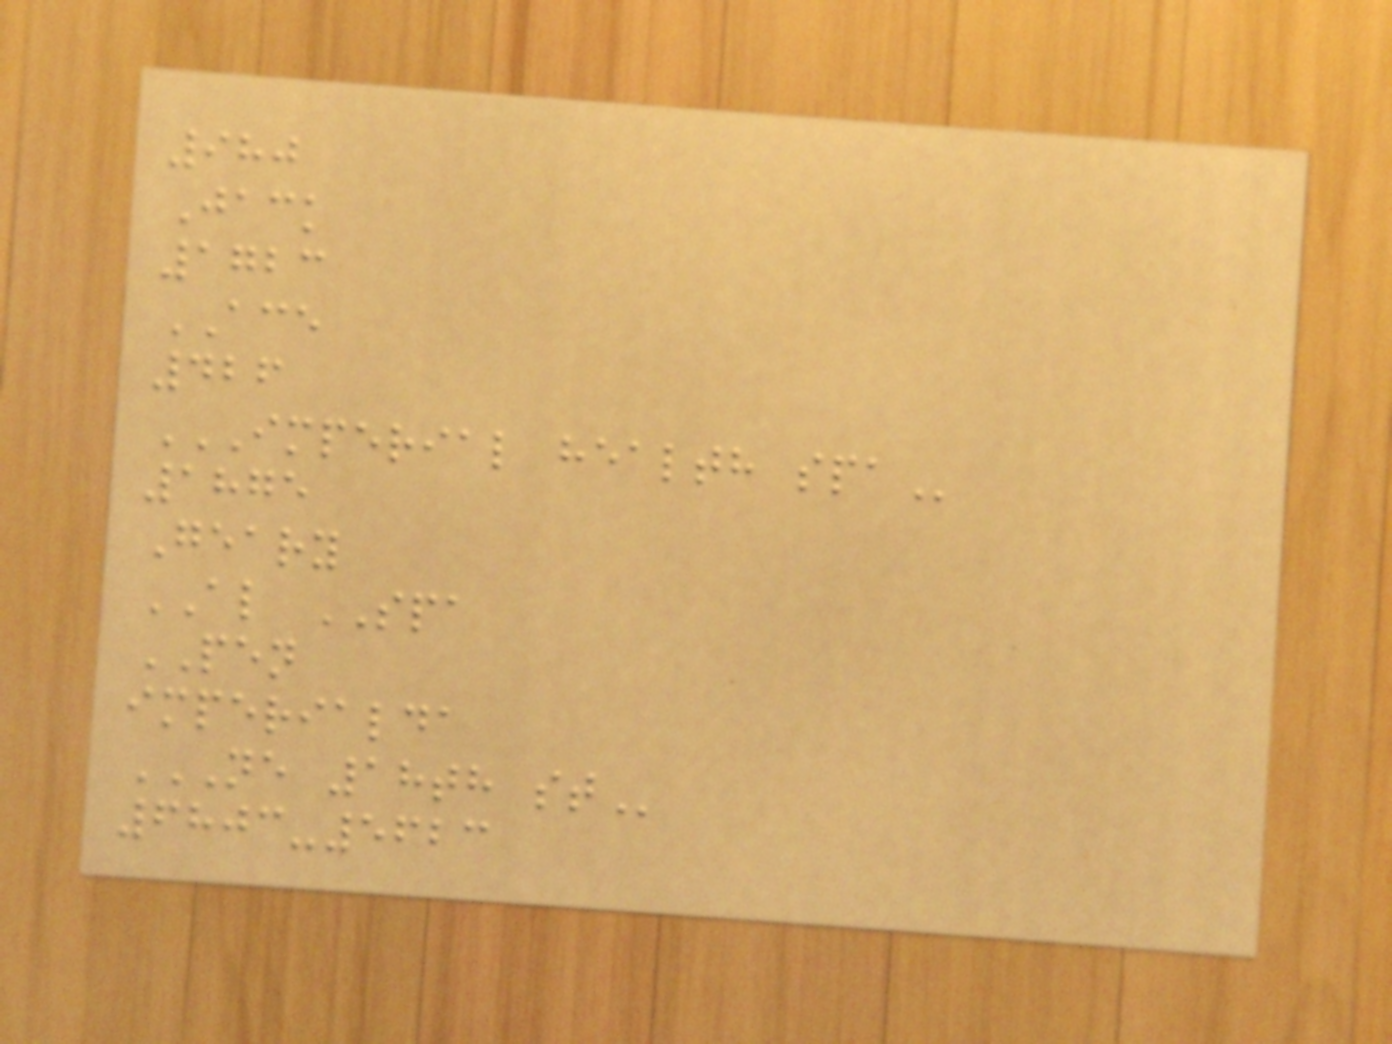980
Jack
1723
ACE
426
IMPERIAL HEALTH SPA
1875
Geary
AL SPA
PEN
imperialda
NE 18TH ST
6803-5623
